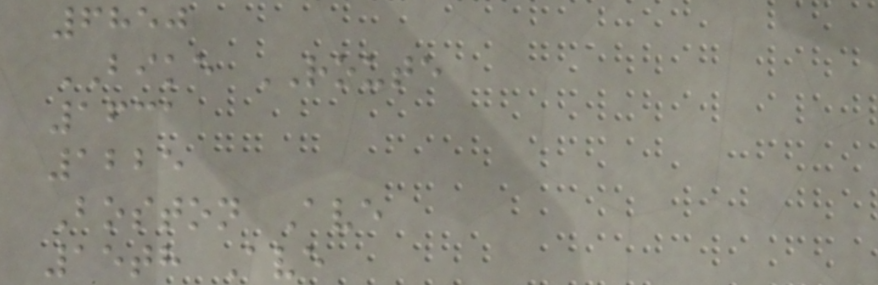6850
BIKE ROUTE
1631
1225
Boston Ave
15th Ave
